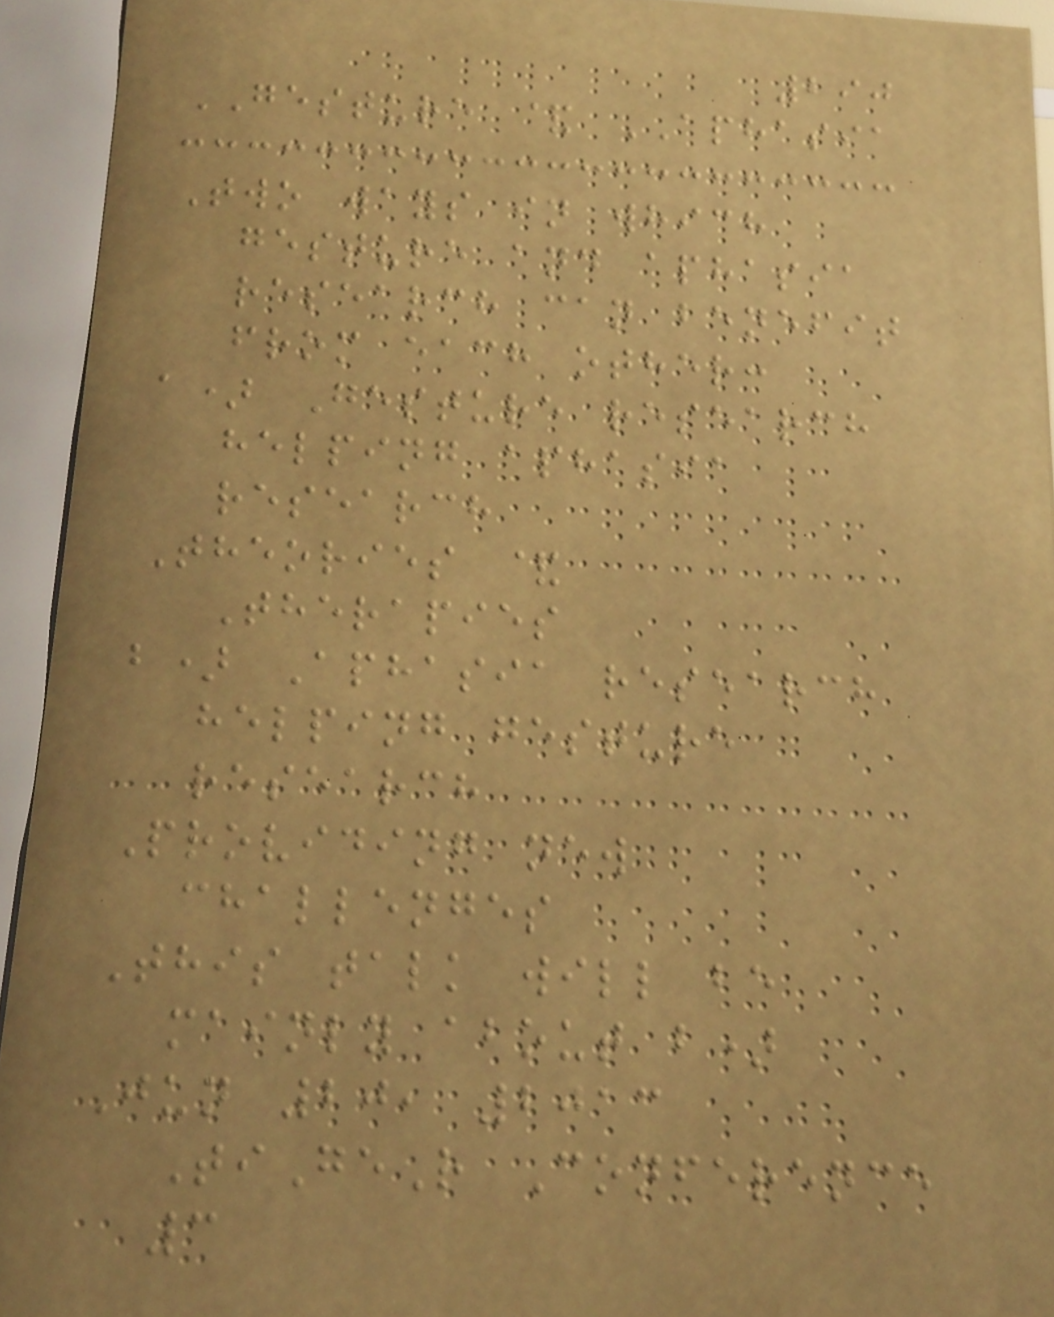290
GESTURE & APHASIA
Two ways in which
gesture and aphasia
research can benefit
from each other:
a) Gesture research
helping aphasia
research
Theories &
Therapies
b) Aphasia research
helping gesture
research
Providing new
challenges
This talk will be
mainly about b)
Jun 20, 2013
TiGeR Conference
3
